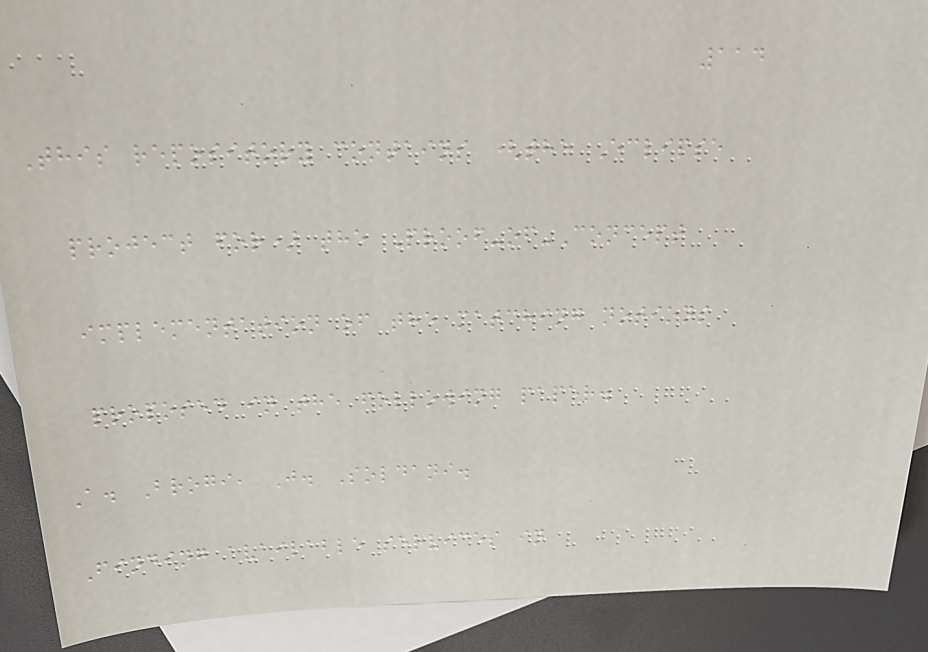114
This repository contains (the Eclipse
project for) the Proof-of-Concept
implementation of the matching notions
proposed in the following paper.
A. Brogi, J. Soldani.
Finding available services in
